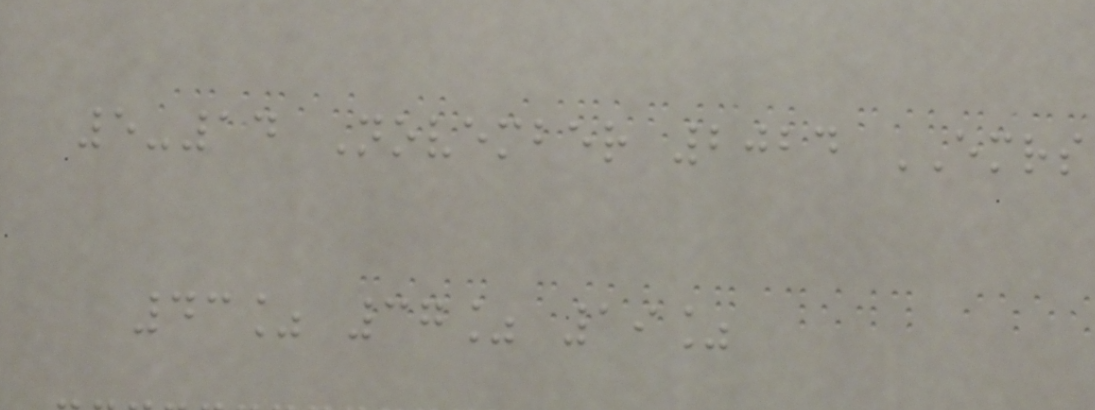5-14 November 2024 EMRS
43% 37% 19%
